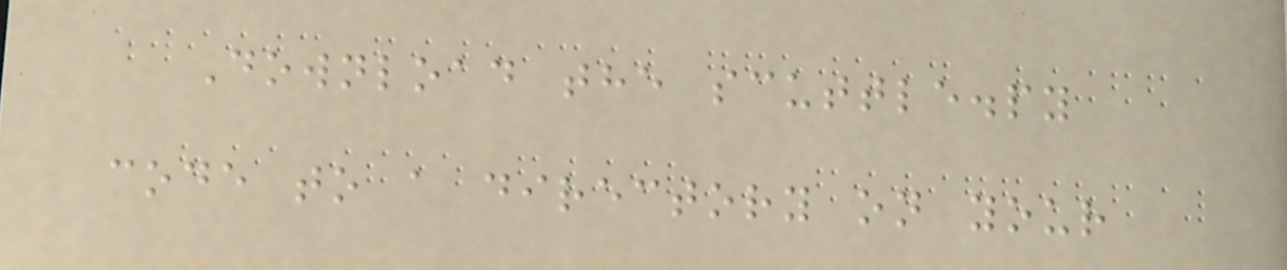Download the scuttle.py
code to a directory on your
